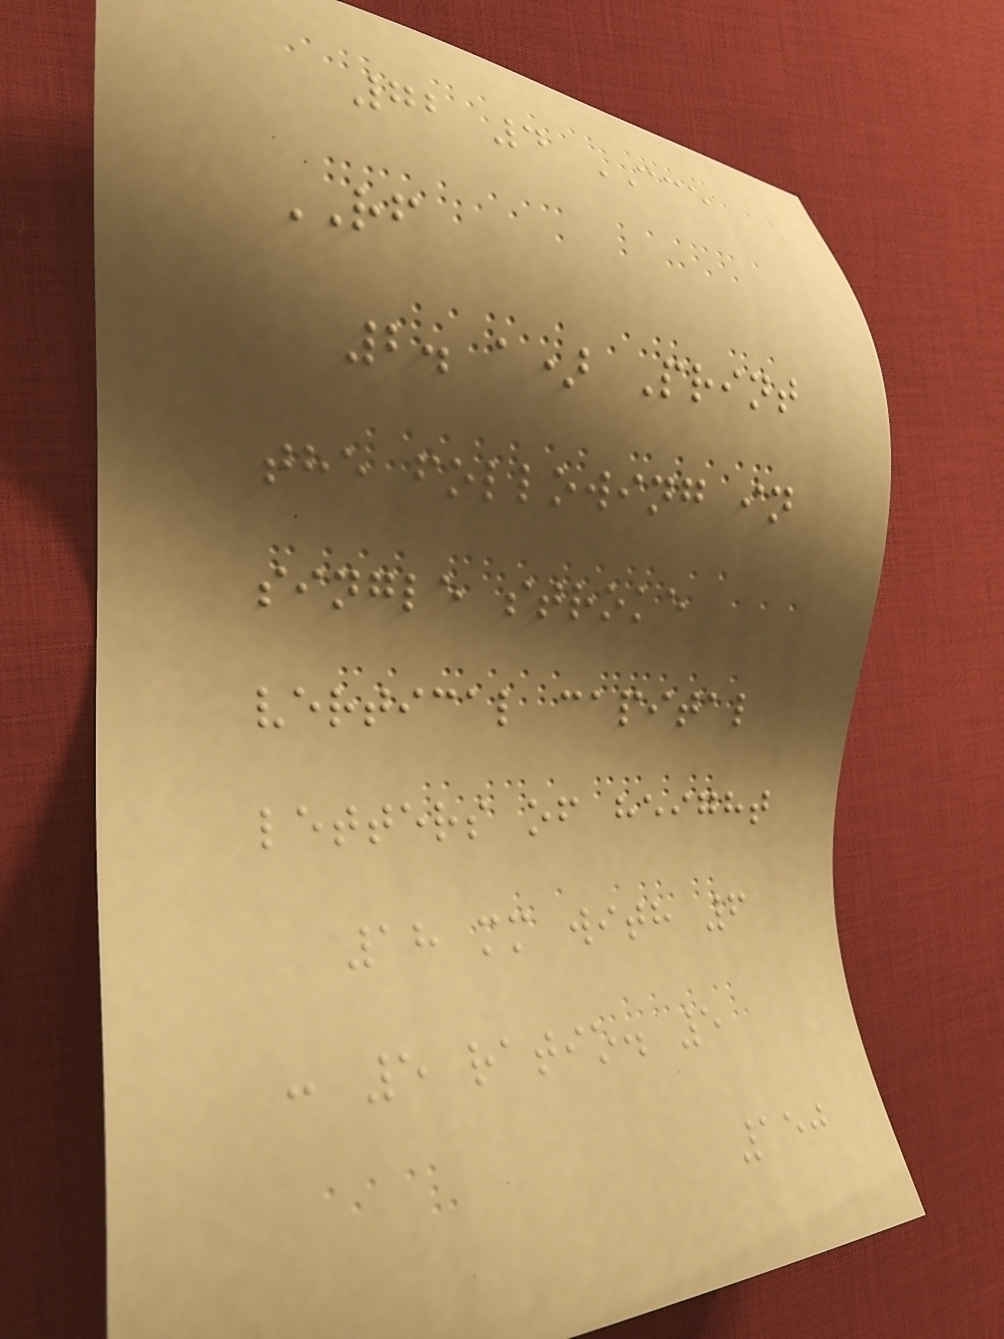72 4 CCE
RF
2. a) Print
the following in
single stroke
vertical capital
letters of height
18 mm with 6
: 5 ratio. 5
150
